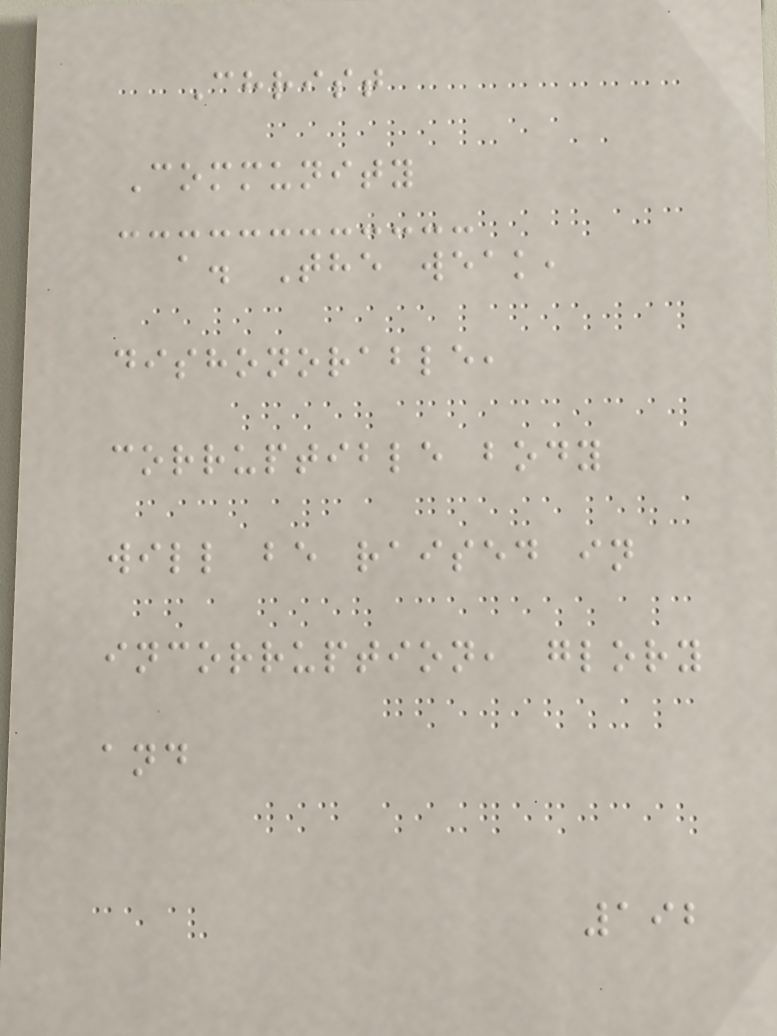Christ
Community
a. The weak,
dishonorable,
corruptible body
will be raised in
incorruption, glory
and
192
